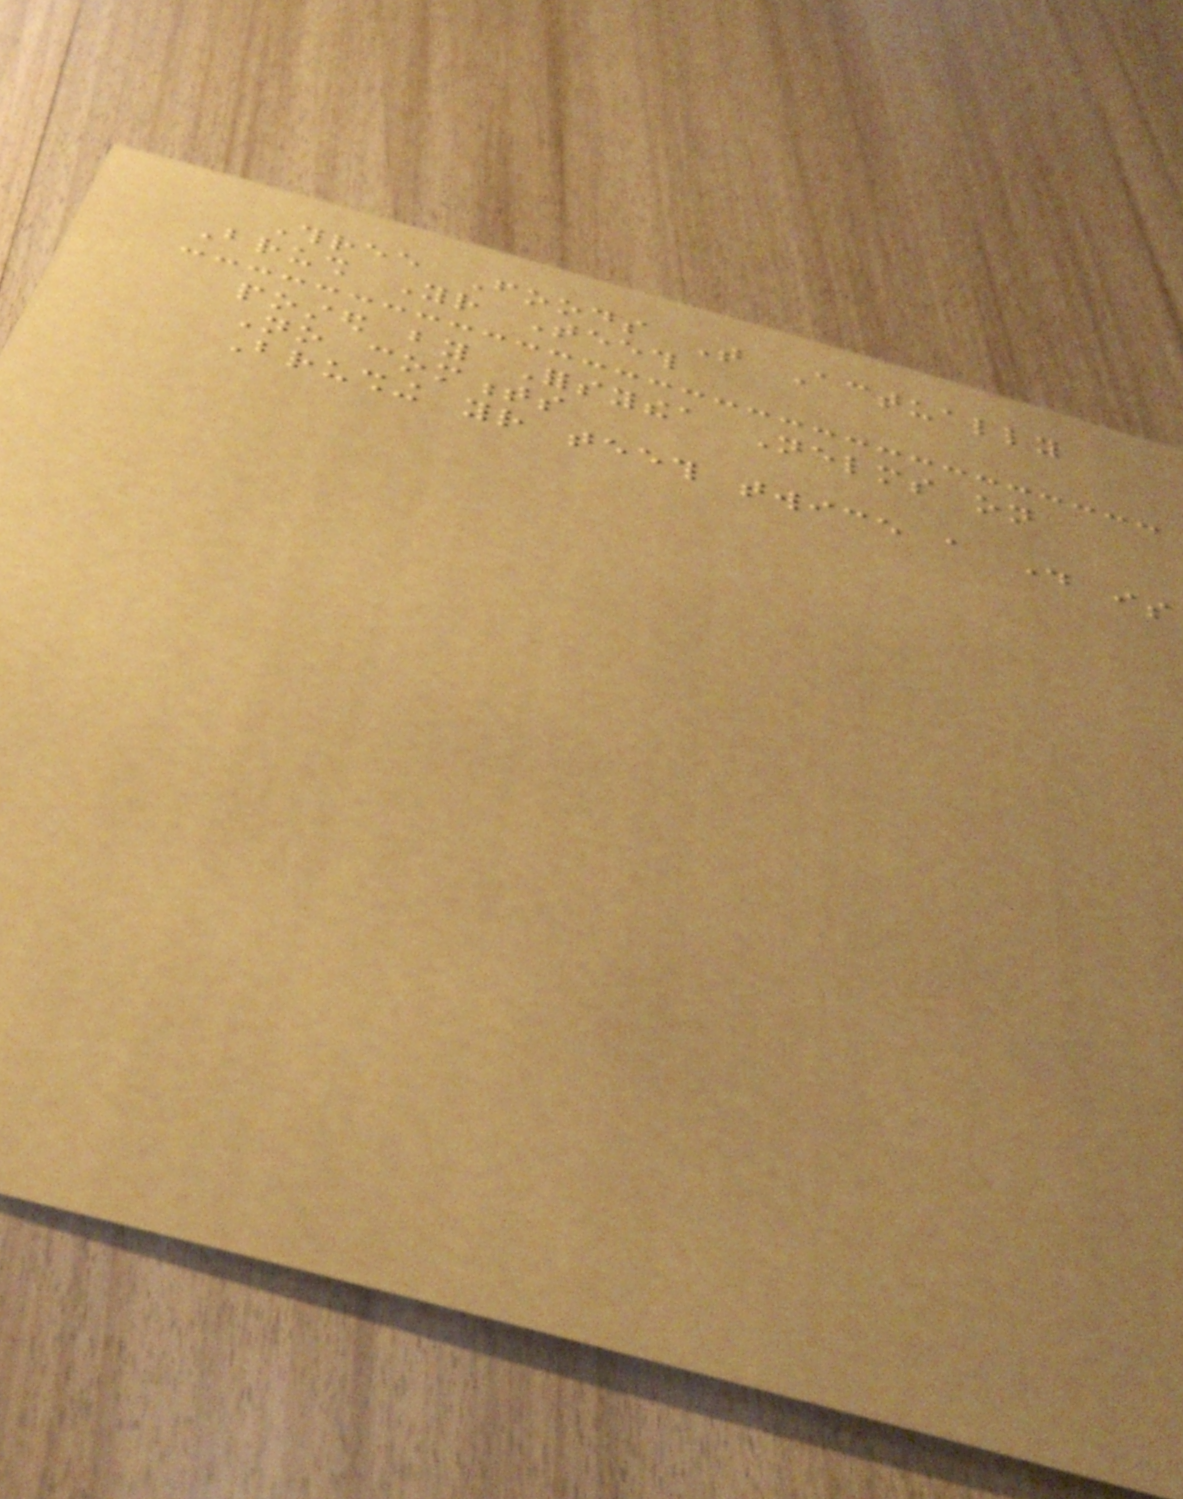Three Foods That Actually
Brush Your Teeth
posted by Forsythea Nelms on
No comments
Brushing your teeth twice a day is
